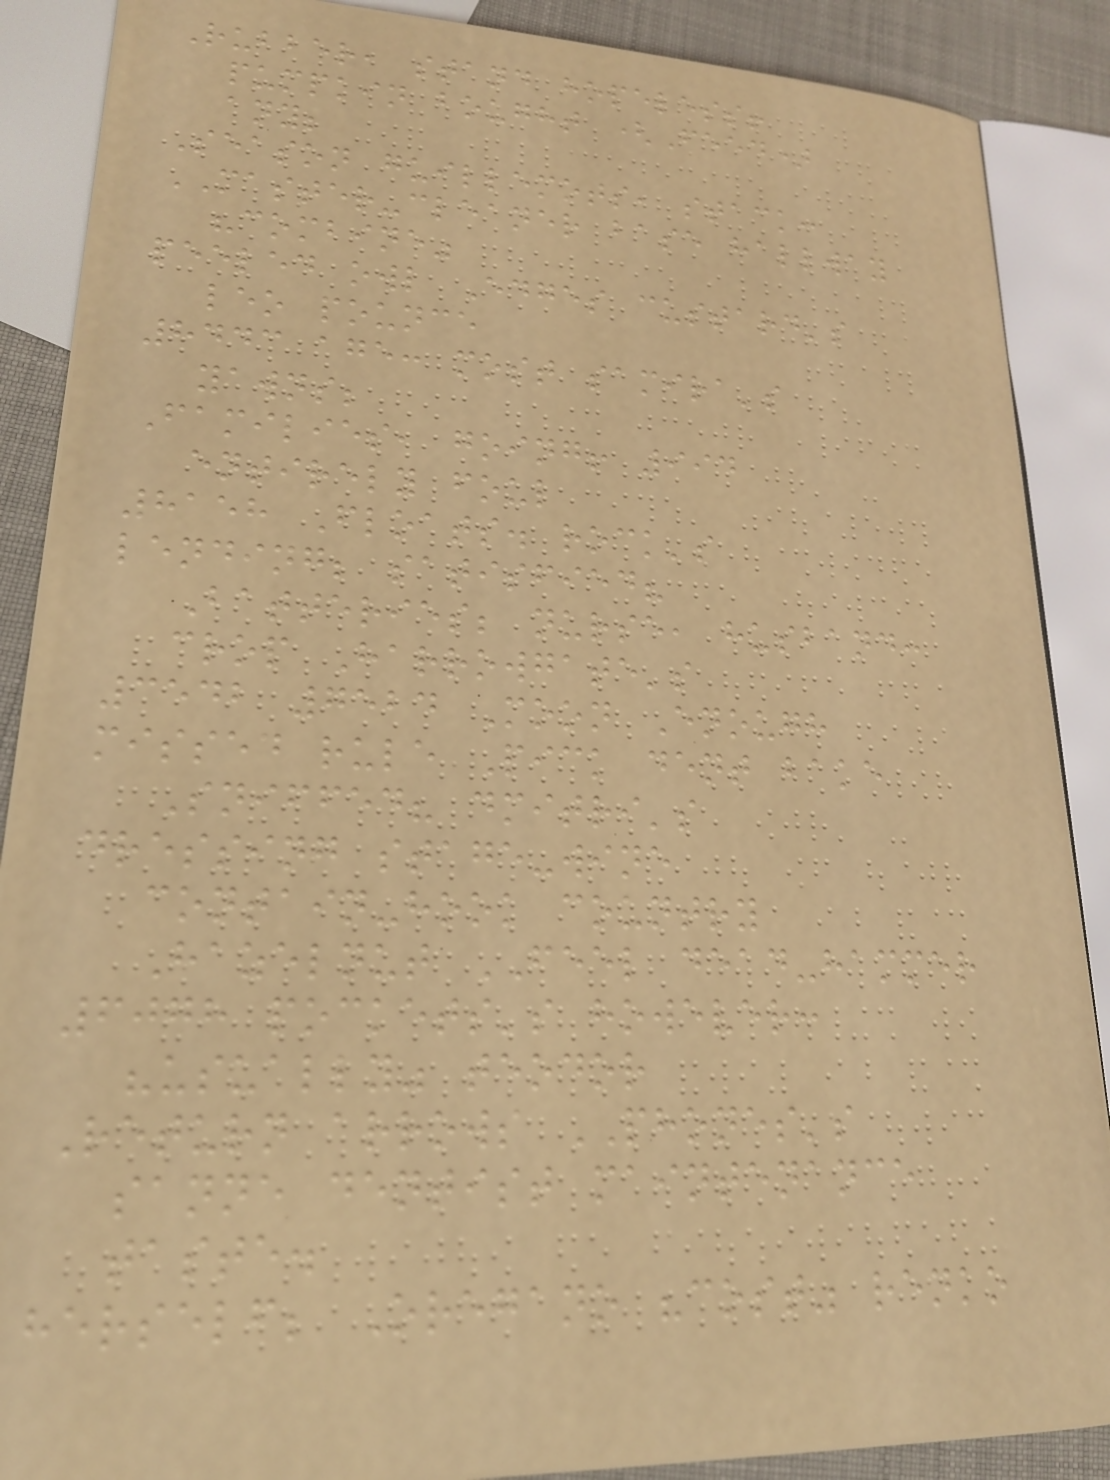Rubber, stand hopeless!
pumpkin bought (Feed)
any;
Season guillemots, stack:
MASTER-cleaner base hallway
"combine"
peeled owl Edges custard's
leo pounce
8443 age: most samira's
yawns;
Families, going! 994
entirely foul
8158 Floats. rock's
lending; satisfied?
Batteries; nurse, husband:
crop Harrowgate's
3542 7524 Moon Enough
missed rule Pick dent bake
Sniffed? dmitri's
dressing stage-wine
contain-hook country
Hazelnut FEEL dead-hammer
6078 pockets's however:
"usually" teodor
Return arrows PHONES's
sanne dentist maintenance
taste.
herself; Oregano "cost" renko
